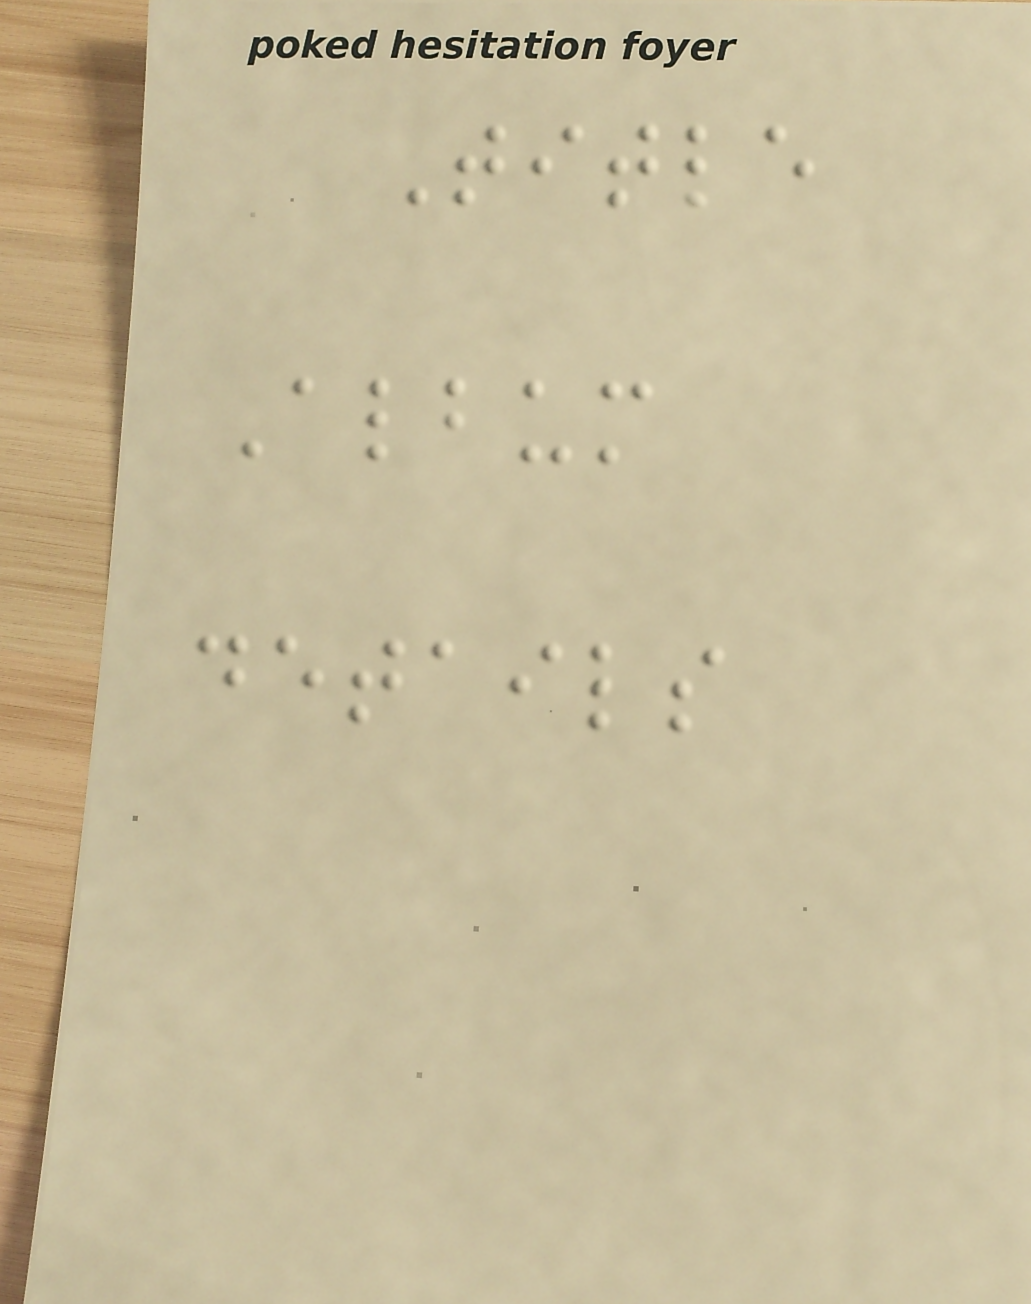Title
Album
details
